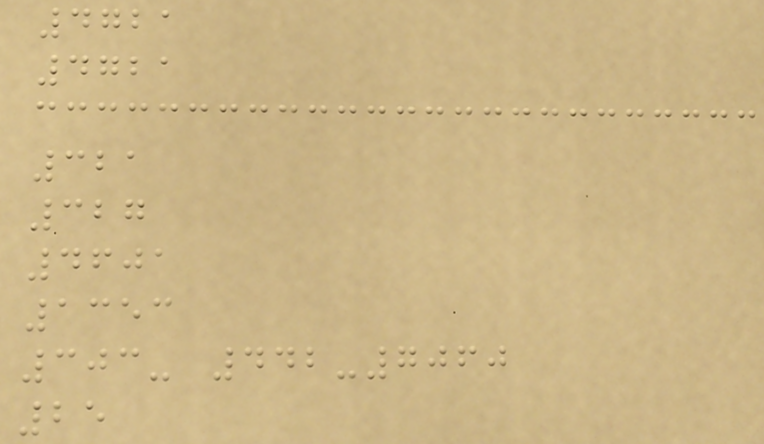4721
4721
321
327
4601
1353
303- 442-7060
25
